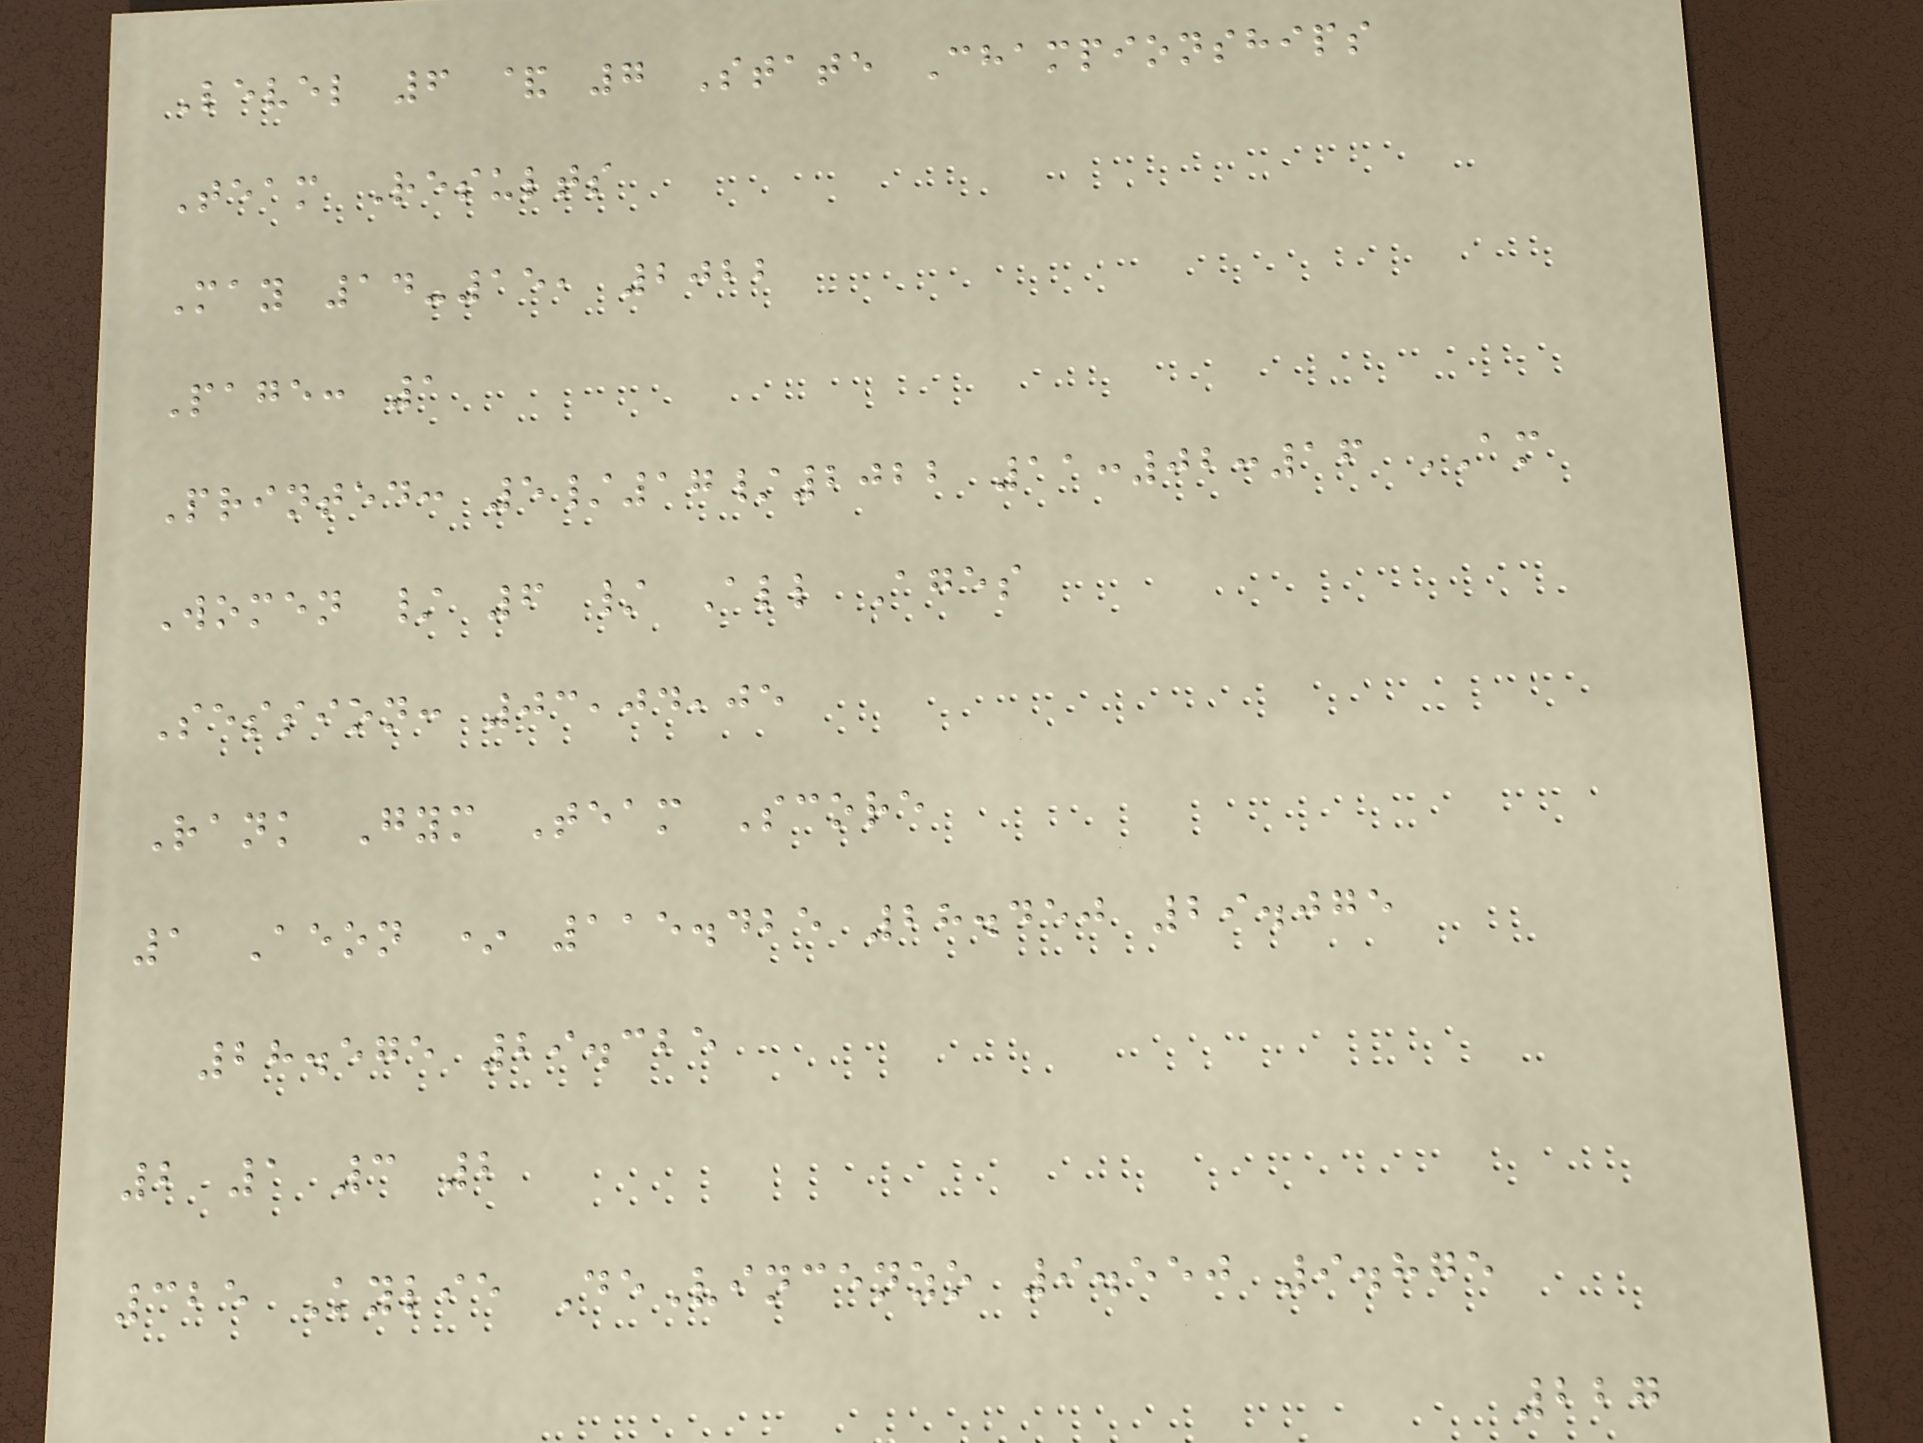Level 6 & 7 State Championships
Team Results
May 14-15, 2022
Page: 1
Printed: 5/17/2022 11:02:16 AM
Women / 6 / All Ages
Session: 03,04,05
Rank Gym Team Score
1 Aeon * 115.425 28.450 29.075
28.575 29.325
2 1 3 2
325 Kylie DeVincenzo 9.550 9.875
227
